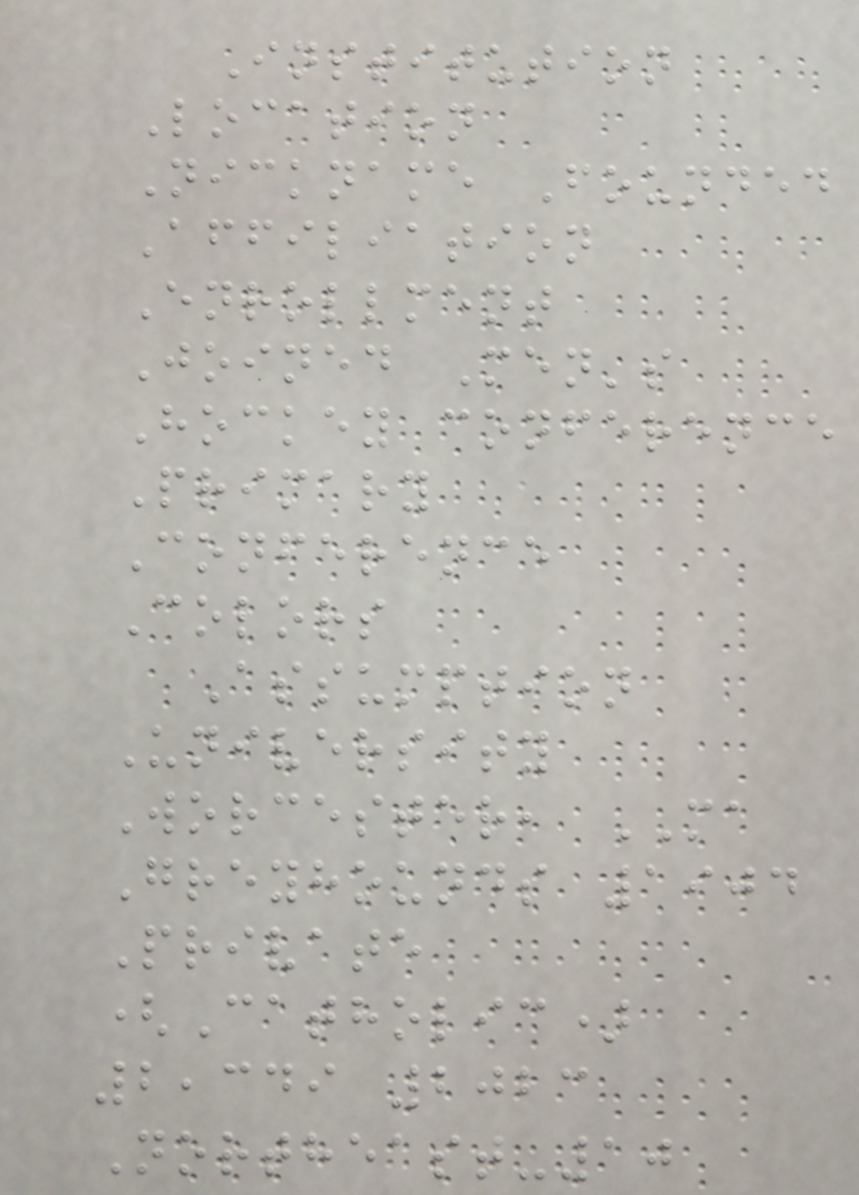Institution
Location
Nickname Founded
Affiliation
Enrollment
Joined Men's
Hockey conference
Primary
Conference
Colors
Assumption
University
Worcester, MA
Greyhounds 1904
Private
(Catholic)
2,349 2023
Northeast-10
